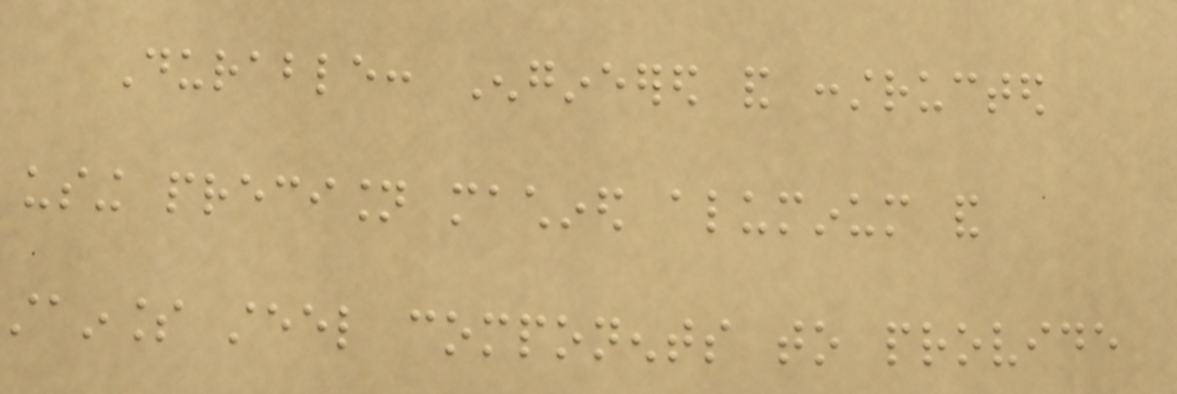Durable: Engineered and constructed
using precision machined aluminum and
stainless steel components to provide
